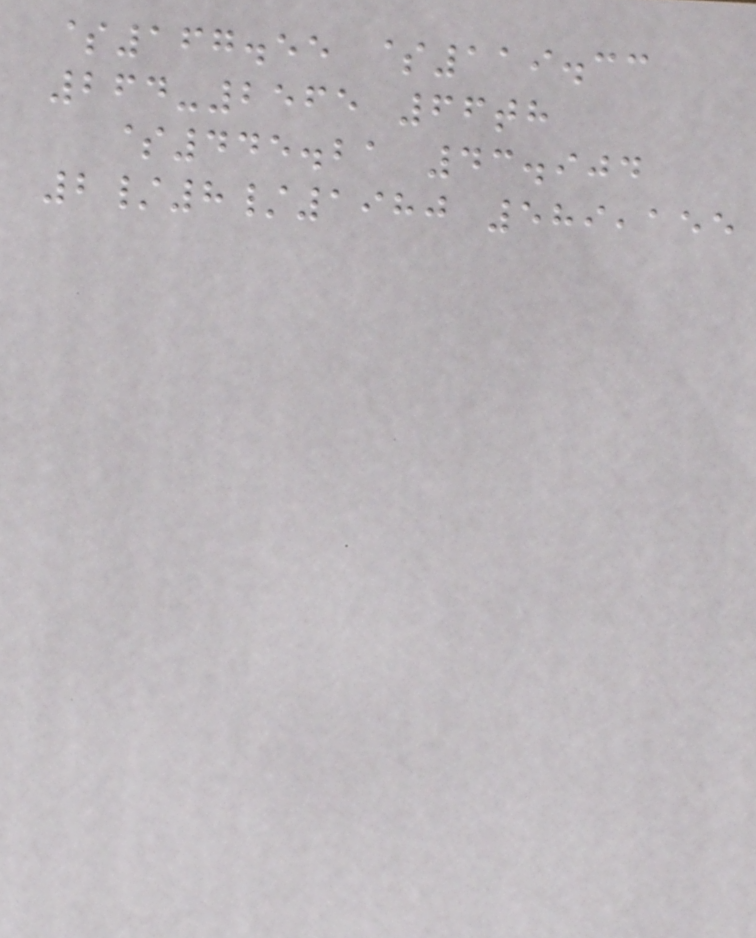$167.55 $119.33
264-2565 66th
$445.21 43.904
2/8/1980 589,155
